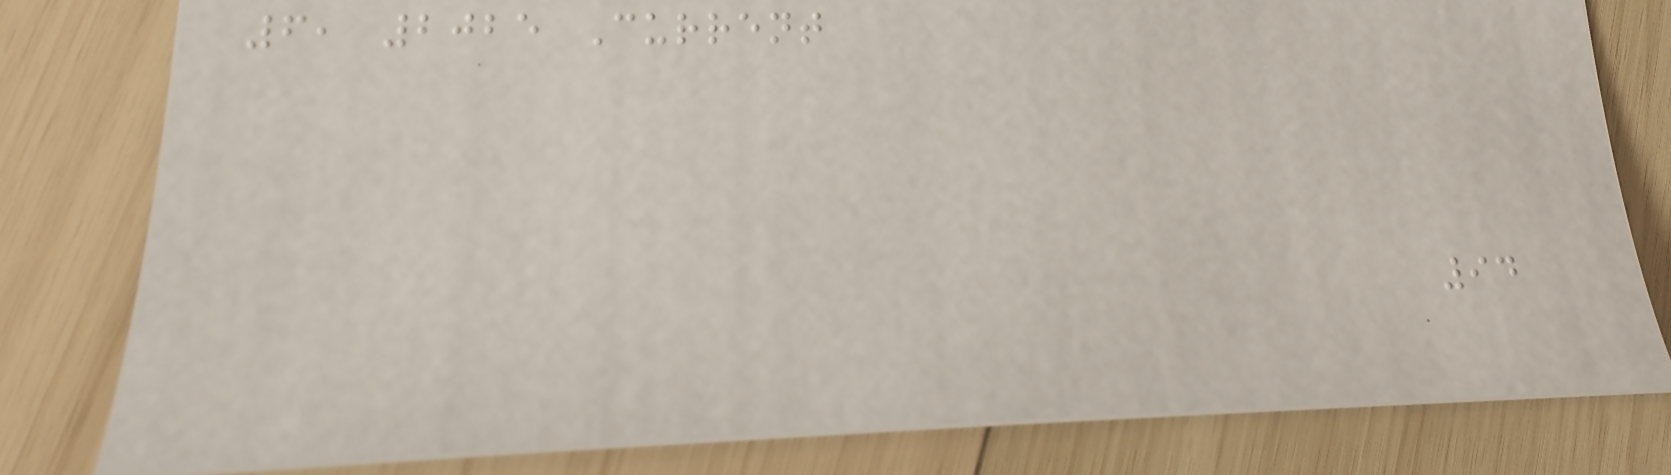6, 2025 Current
94
